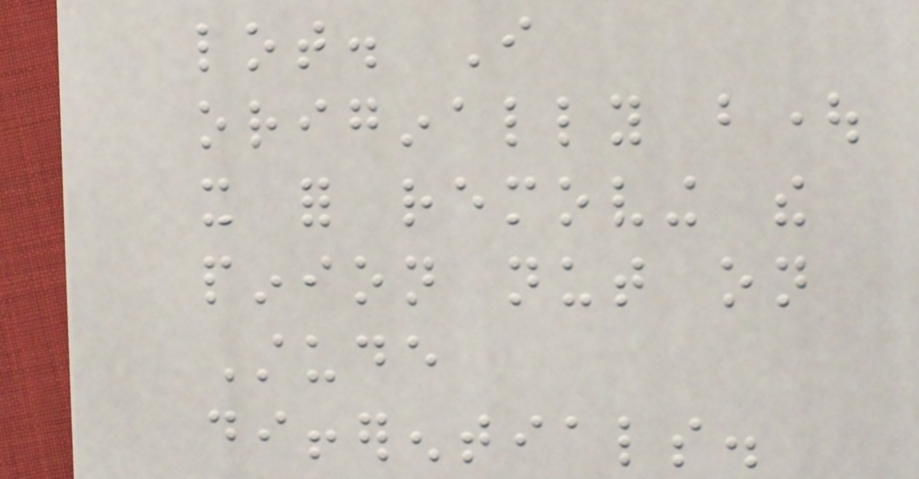lot. I
originally bought
it for removing the
pinion nut on
Stude
differentials.
